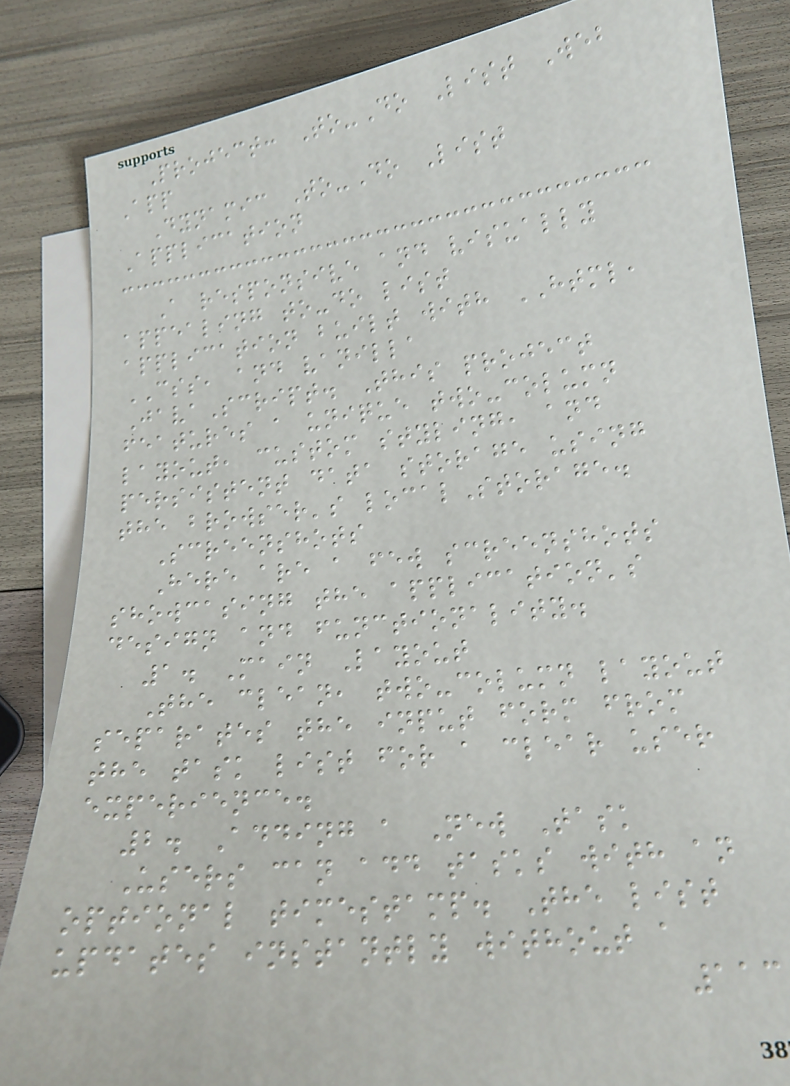Project: To-Do List Web
App
Dynamic To-Do List
Application
A responsive and visually
appealing to-do list
application built with HTML,
CSS, and vanilla
JavaScript. This project
features a unique two-column
layout, custom styling, and
persistent data storage using
the browser's localStorage.
Screenshots
Here are a few screenshots
showcasing the application's
design and functionality.
1. Main Layout
The clean, two-column layout
separates the input form from
the task list for a clear user
experience.
2. Adding a New Task
Users can add tasks with an
optional timestamp. The list
updates instantly without a
113
